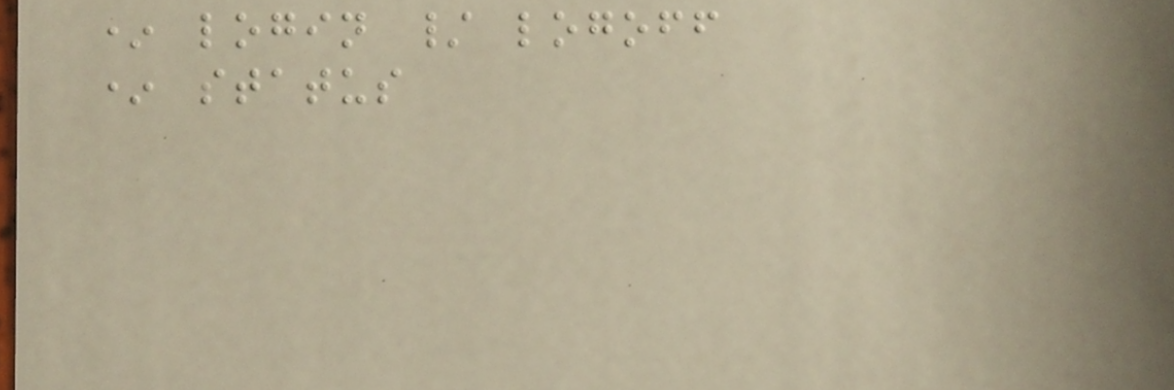* login / logoff
* status
